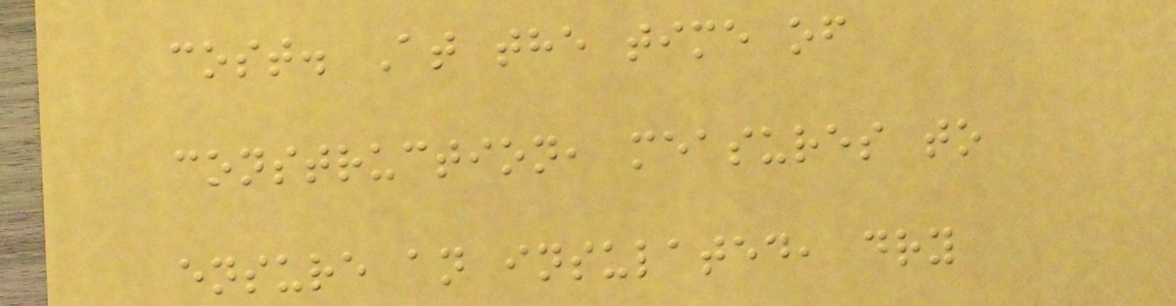cost. At the time of
construction, measures to
ensure an insulated, dry
